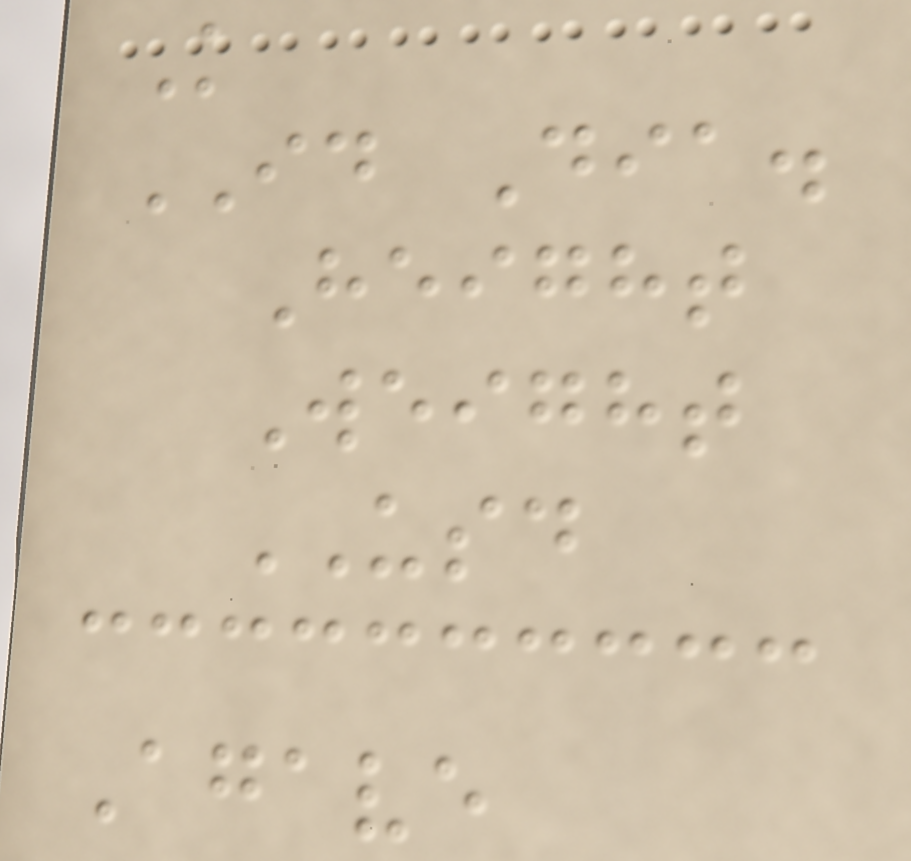K
ID Dia.
Height
Weight
USD
Agave
